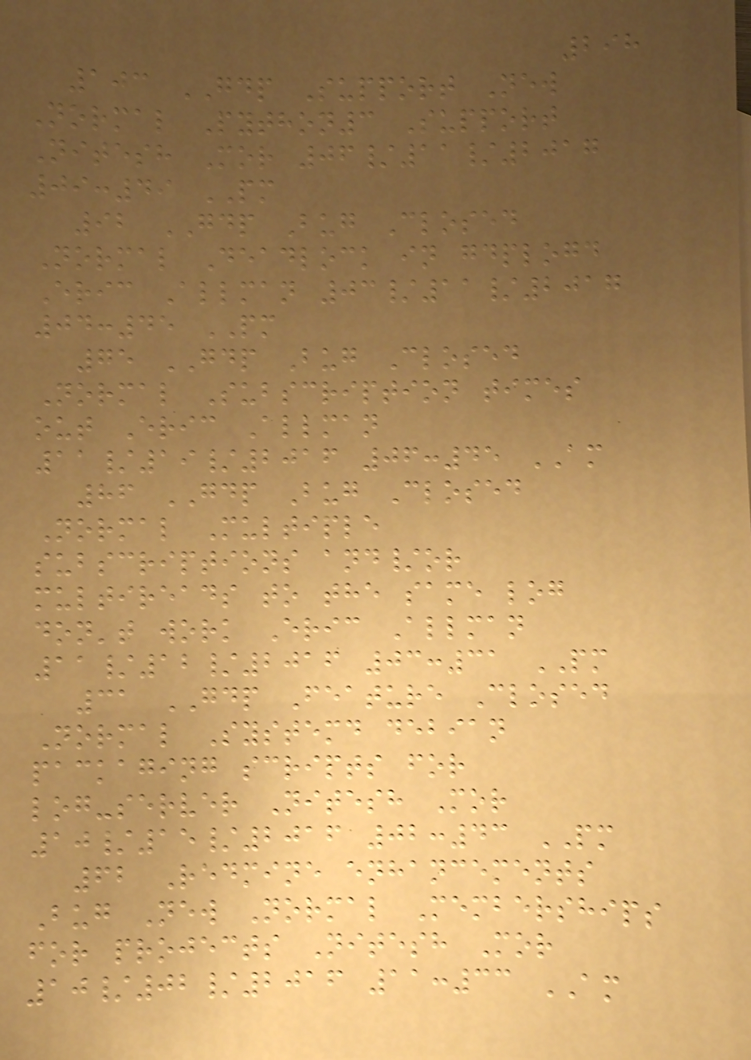298
103 GDP Support New
Normal Python3 Support
Nitesh Mor 06/11/2017
09:49 PM
92 GDP Bug Closed
Normal Deadlock in gdplogd
Eric Allman 03/11/2017
04:45 PM
75 GDP Bug Closed
Normal Subscription times
out Eric Allman
11/19/2016 06:45 AM
86 GDP Bug Closed
Normal Multiple
subscriptions and/or
multireads to the same log
don't work Eric Allman
11/12/2016 03:31 PM
31 GDP Feature Closed
Normal Systemd debian
packaging scripts for
log-server Nitesh Mor
10/15/2016 02:43 PM
62 Redmine enhancements
Bug New Normal Memberships
for projects Nitesh Mor
10/02/2016 11:33 AM
